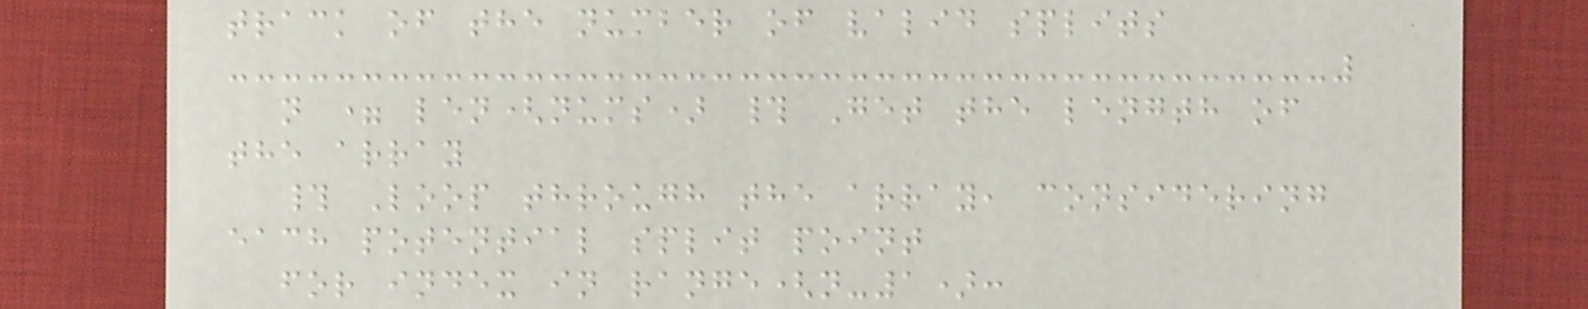track of the number of valid splits
n = len(nums) # Get the length of
the array
# Loop through the array, considering
each potential split point
for index in range(n-1):
